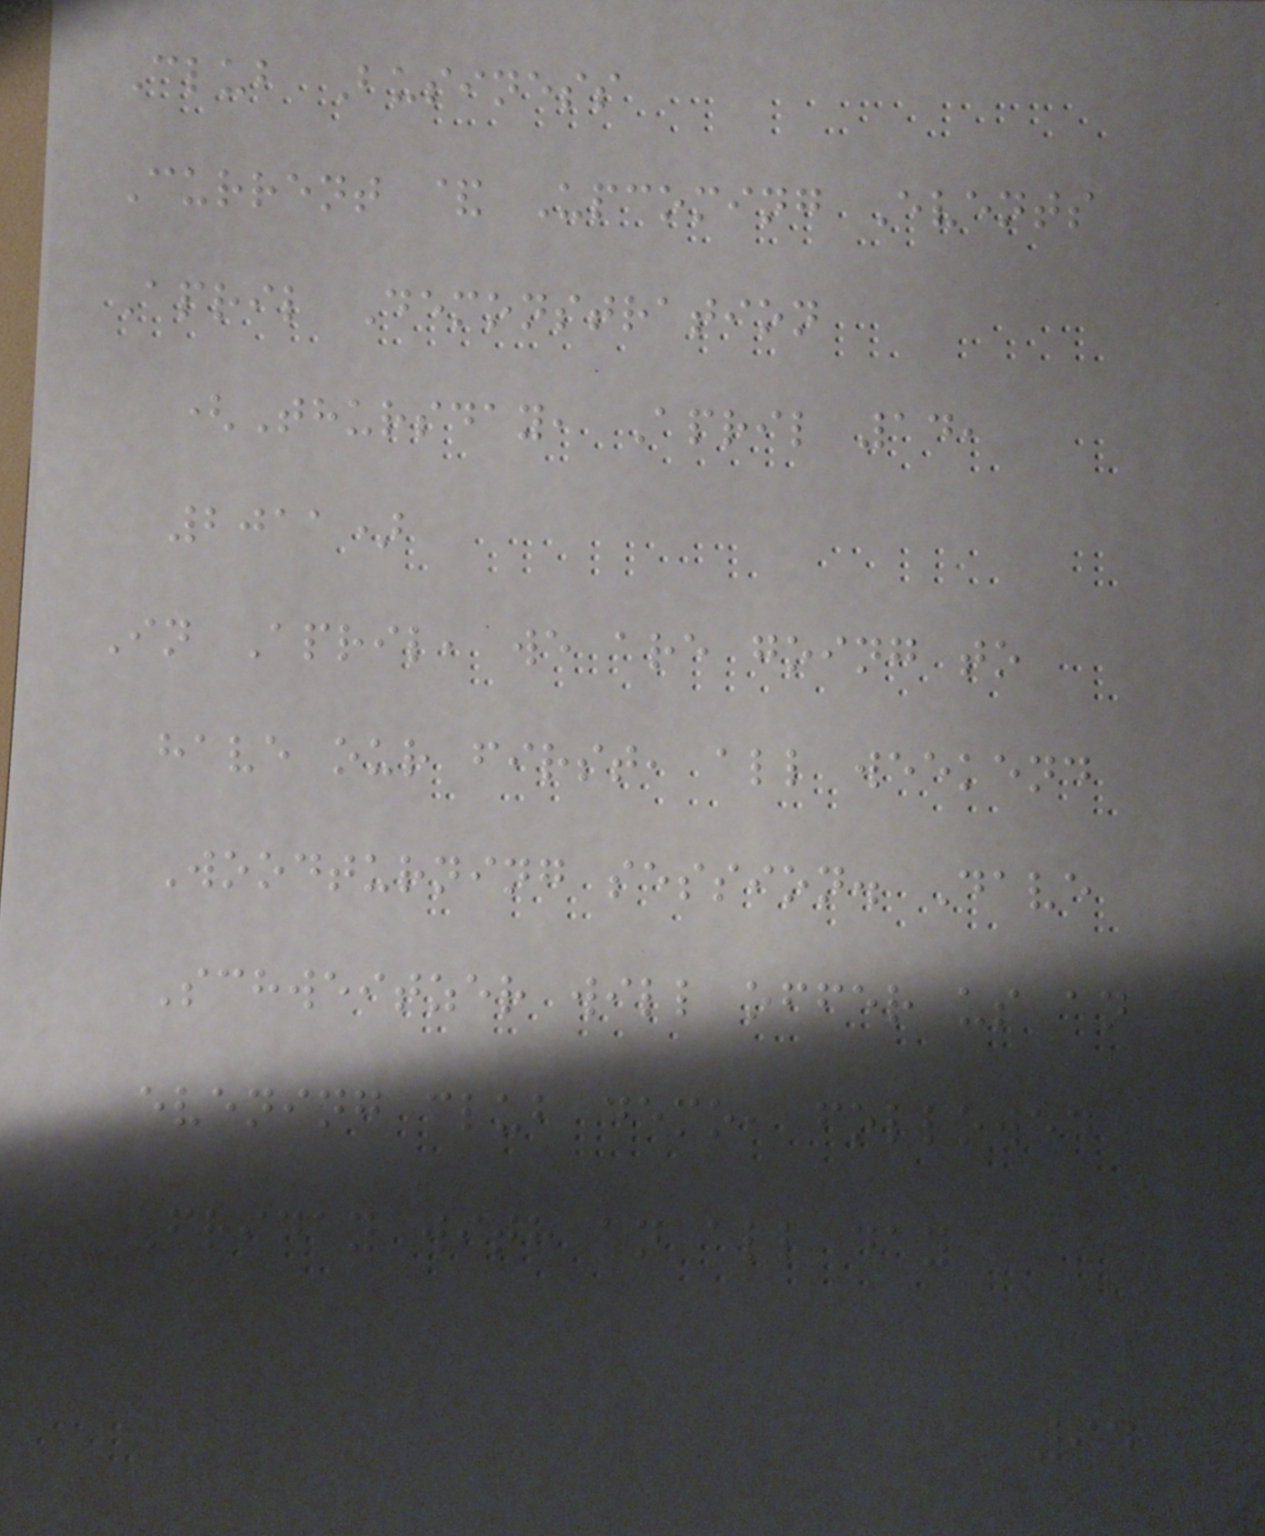Club Business
Current & Upcoming Events
April Demonstration
(Thursday, April 14,
2011)
In April, we are going to
have our first, all weekend
Woodturning session. Dave
Schweitzer will offer us an
evening club demo, followed
Friday with an all day
94
